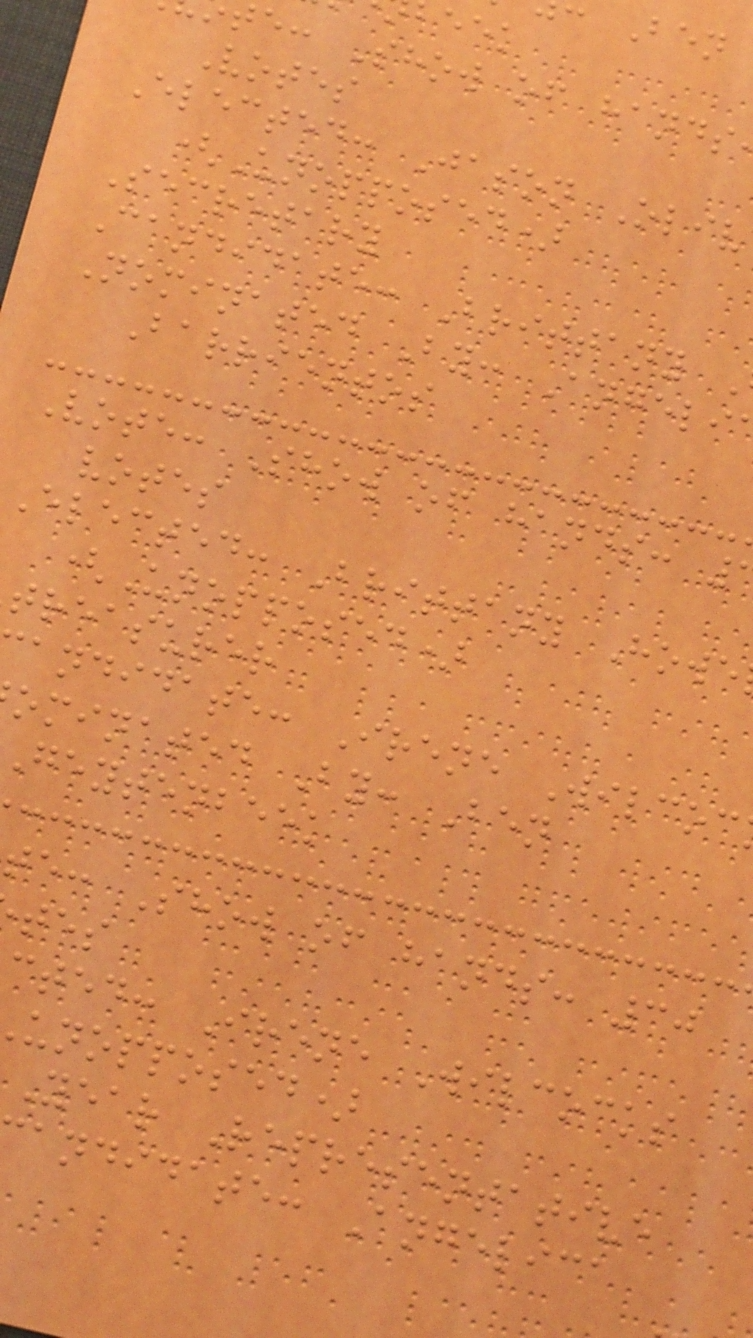e: Show of hands
Votes
Elected: Jason Oliv
(Unopposed)
Secretary
Candidate: Brittany
Nominated By: Angeli
Barrientos
Vote: Show of hands:
votes
Elected: Brittany Howe
(Unopposed)
treasurer
andidate: Irene Wilcoc
ominated By: Ben
geytenbeek
te: Show of hands: 30
cted: Irene Wilcocks
unopposed)
Year Representative
andidate: Angelica
